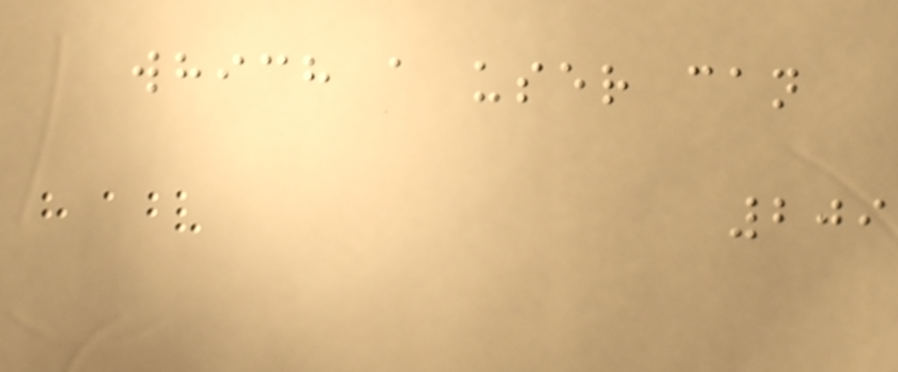which a user can
209
